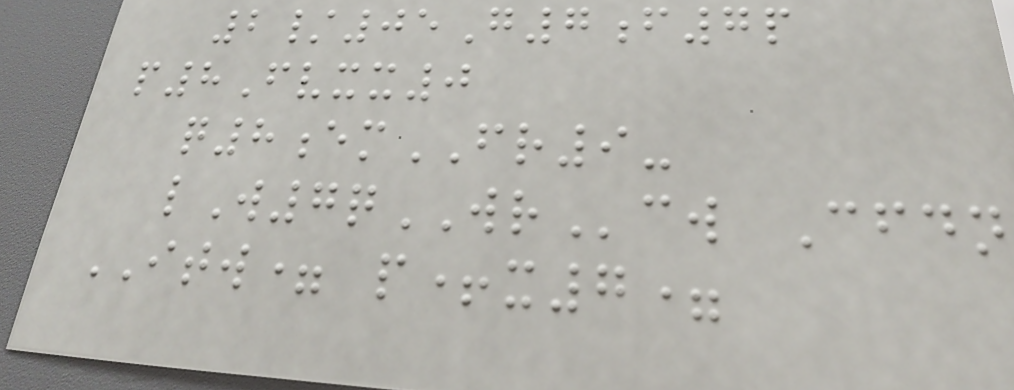2/05G7f7p
p8Fvxx0
q8emFR9-
lW7qWRcw Cfdn
ITW= p+x7=
